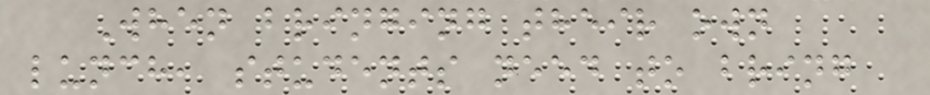When bringing their own
lunch, students need to bring
